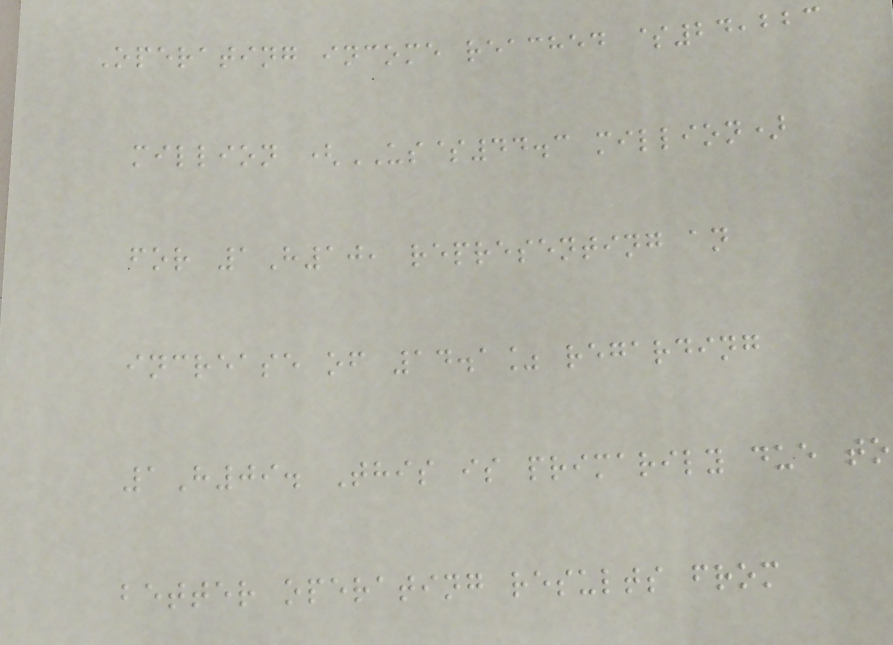Operating income reached $24,223
million (US$44.3 million)
for 1H10, representing an
increase of 14.1% regarding
1H09. This is primarily due to
better operating results from
